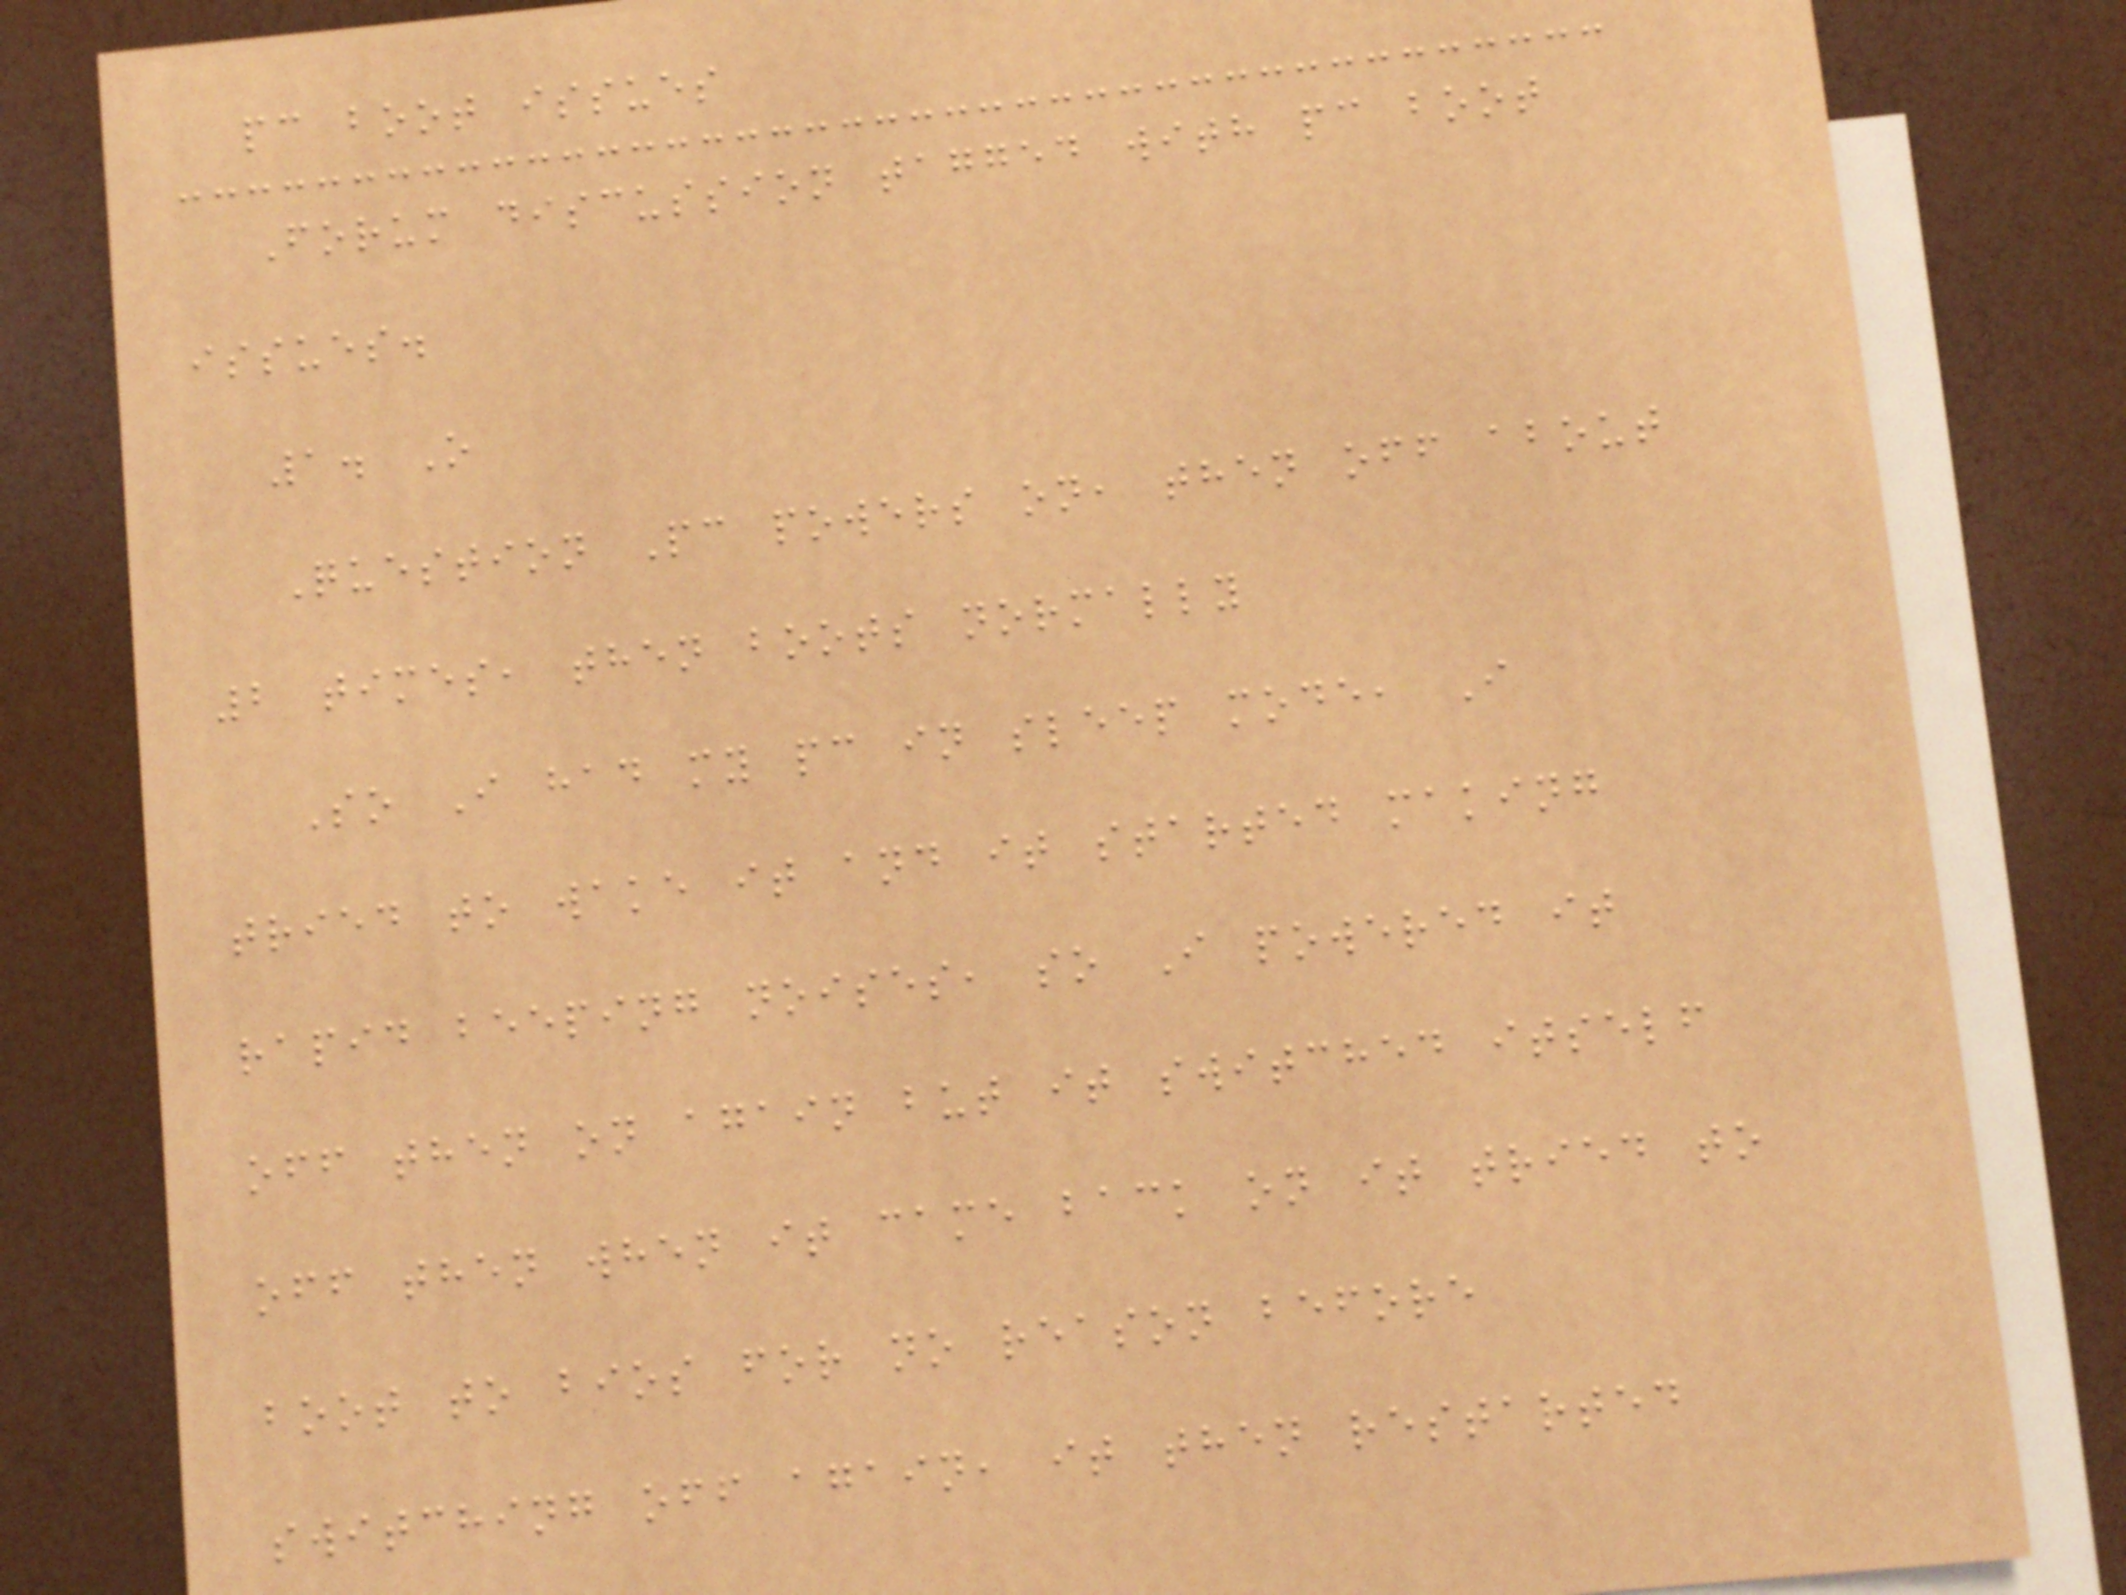pc boot issues
Forum discussion tagged with pc boot
issues.
1. O
Question Pc powers on, then off about
2 times, then boots normally
So I had my pc in sleep mode, I
tried to wake it and it started making
rapid beeping noises, so I powered it
off then on again but it switched itself
off then when it came back on it tried to
boot to bios for no reason before
switching off again, it then restarted
